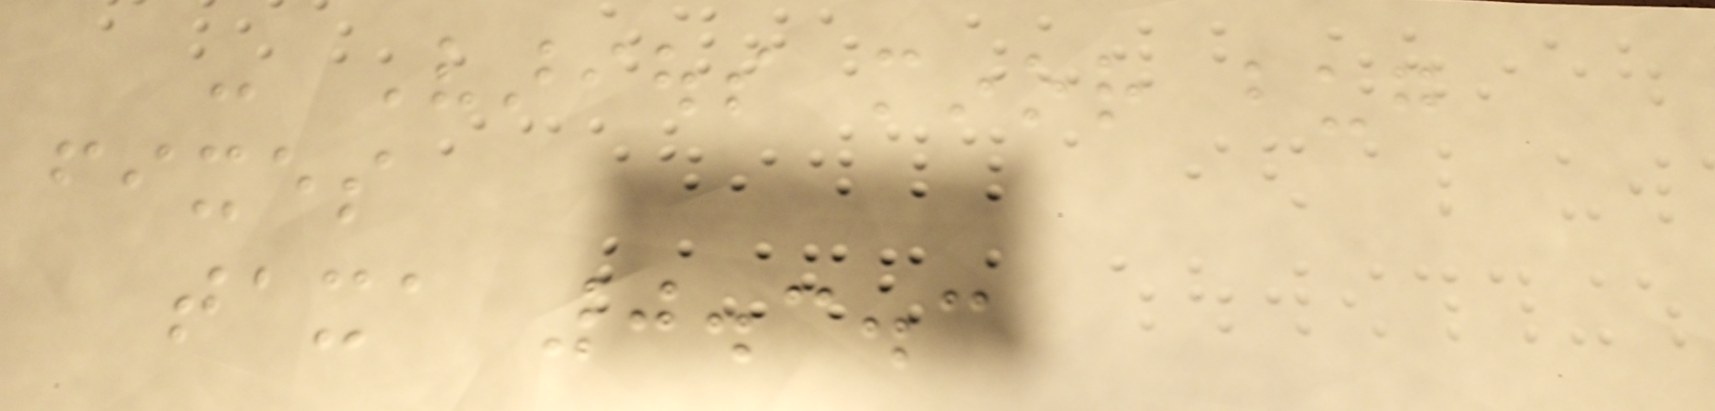- Various minor bug
fixes
taxa 0.3.3
